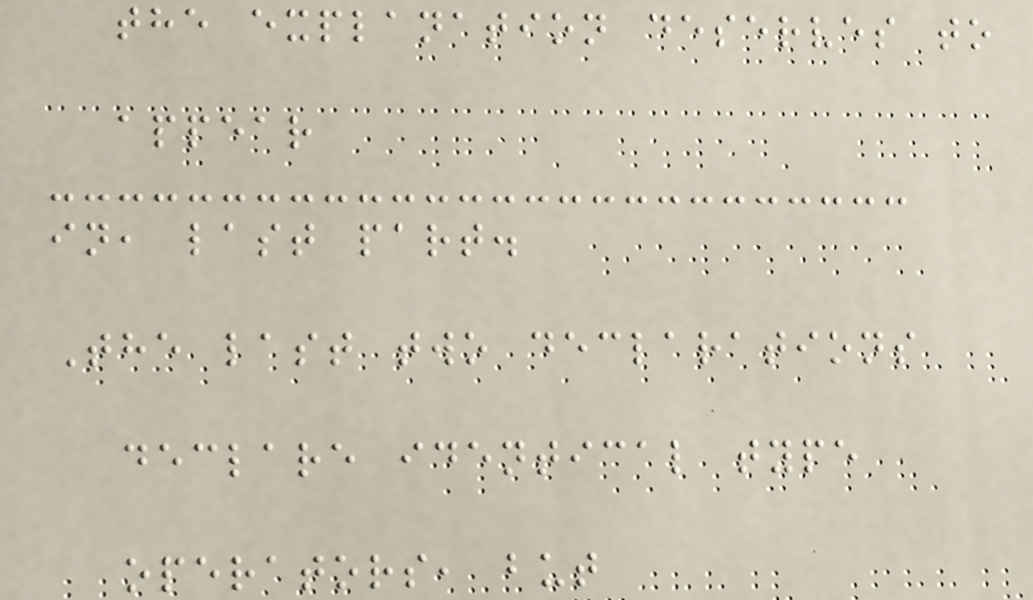the explanation deserves to
appear
in, last part.
The last two declarations
declare identical type
operators, but
